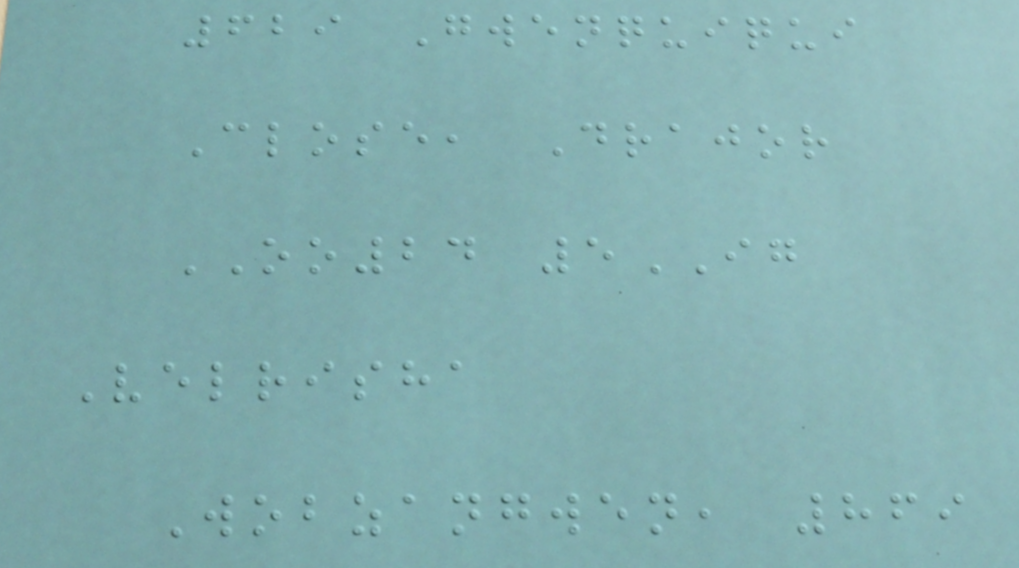629 Gwenquiqui
Close, Drajor
OO24 5IG
Velrisha
Wobzangwen, 869
